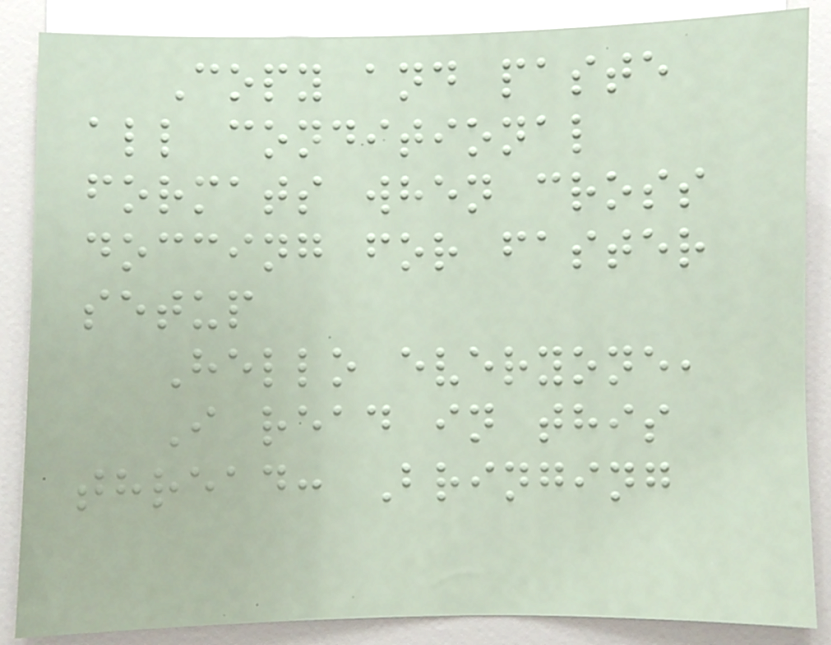Copy and paste
all conditional
formats when cross
doccing for faster
setup
Hello everyone,
I read in this
thread: Bringing
